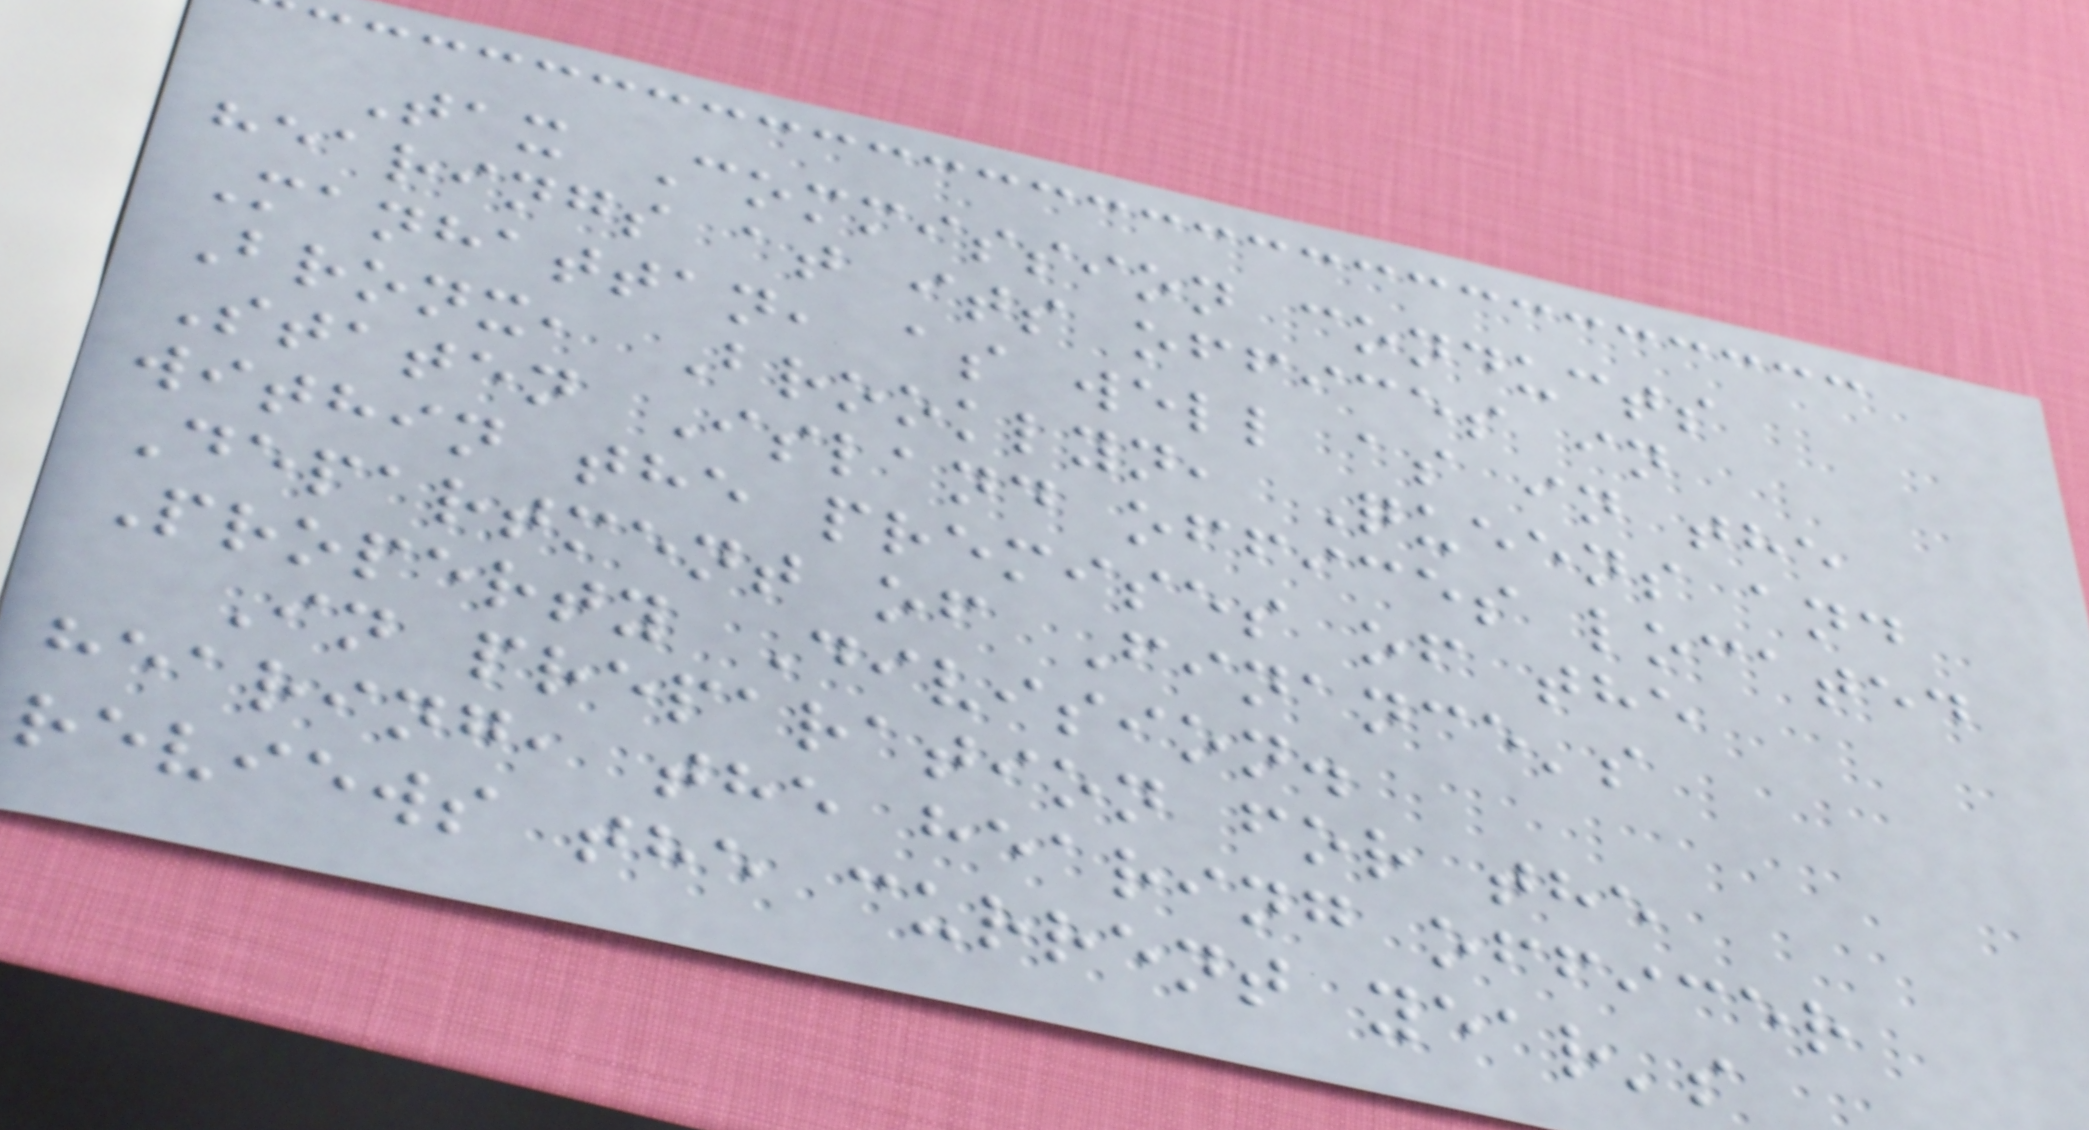Tax Commission conducts
hearings at its offices in
Manhattan, as well as in the
Bronx, Brooklyn, Queens and
Staten Island offices located
within the premises of the
Department of Finance's
Property Division.
In preparation for the
hearing, the hearing officer
reviews the current year's
